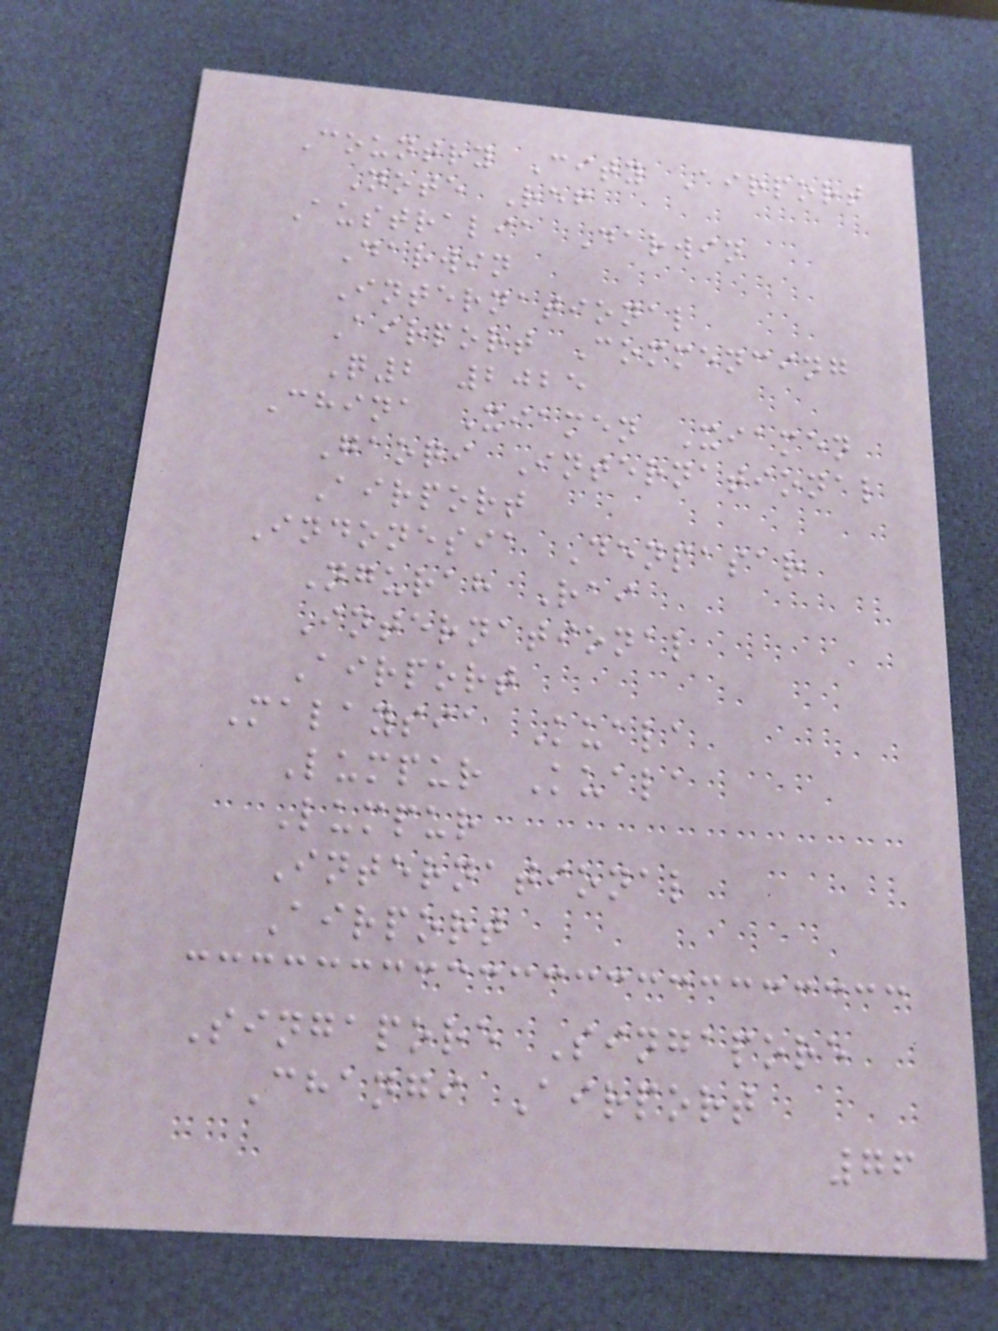Country City Airport
Note Ref
Australia Darwin
Darwin
International
Airport Commencing
Q2 2025
China Xiamen Xiamen
Gaoqi International
Airport
Indonesia Denpasar
Ngurah Rai
International
Airport
Malaysia Kuala
Lumpur Kuala
Lumpur
International
Airport
Singapore Singapore
Changi Airport
76
